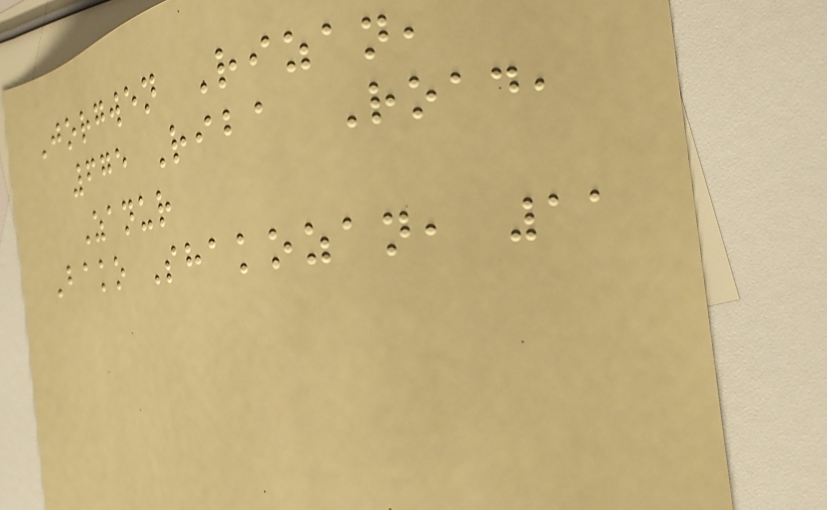Jorgwen Rizan,
675 Riba Road,
Zanur
Bako Shakozan, 11
